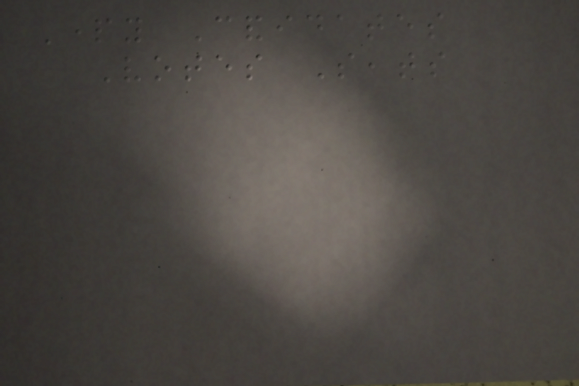Party Candidates
Votes Seats
